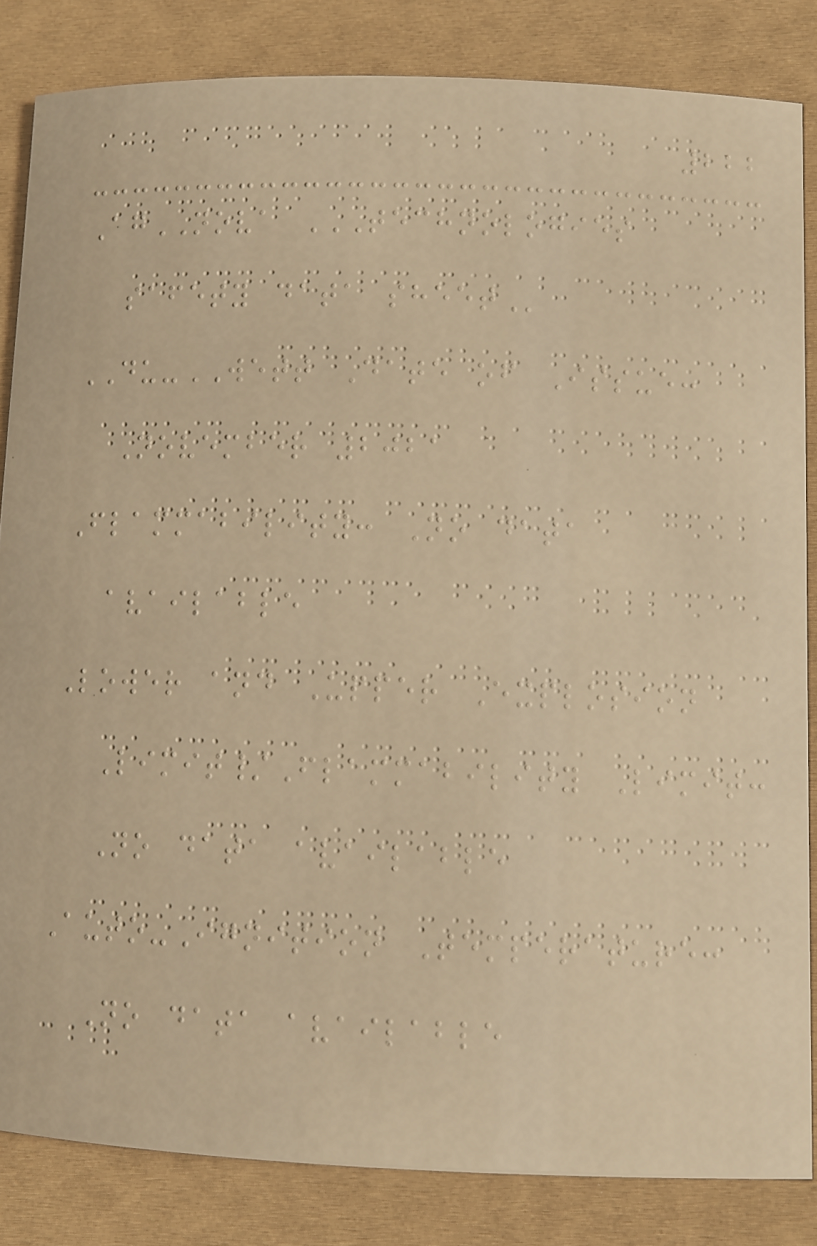222
AgNOVA TECHNOLOGIES
SAFETY DATA SHEET
DU-WETT Date of Issue:
November 2021
Flammability: No data
available
Lower and Upper Explosion
Limit/Flammability Limit:
No data available
Auto-Ignition Temperature:
No data available
